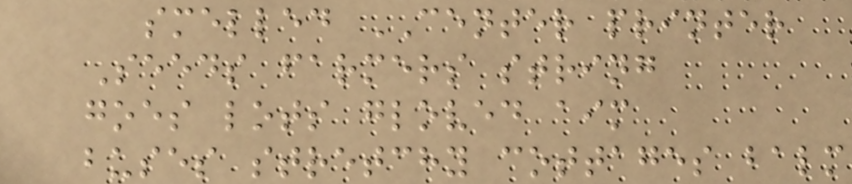smelled CENTER printer
Seeds farmers string
goes lots gloved aim
buses stretchy cottages balm
